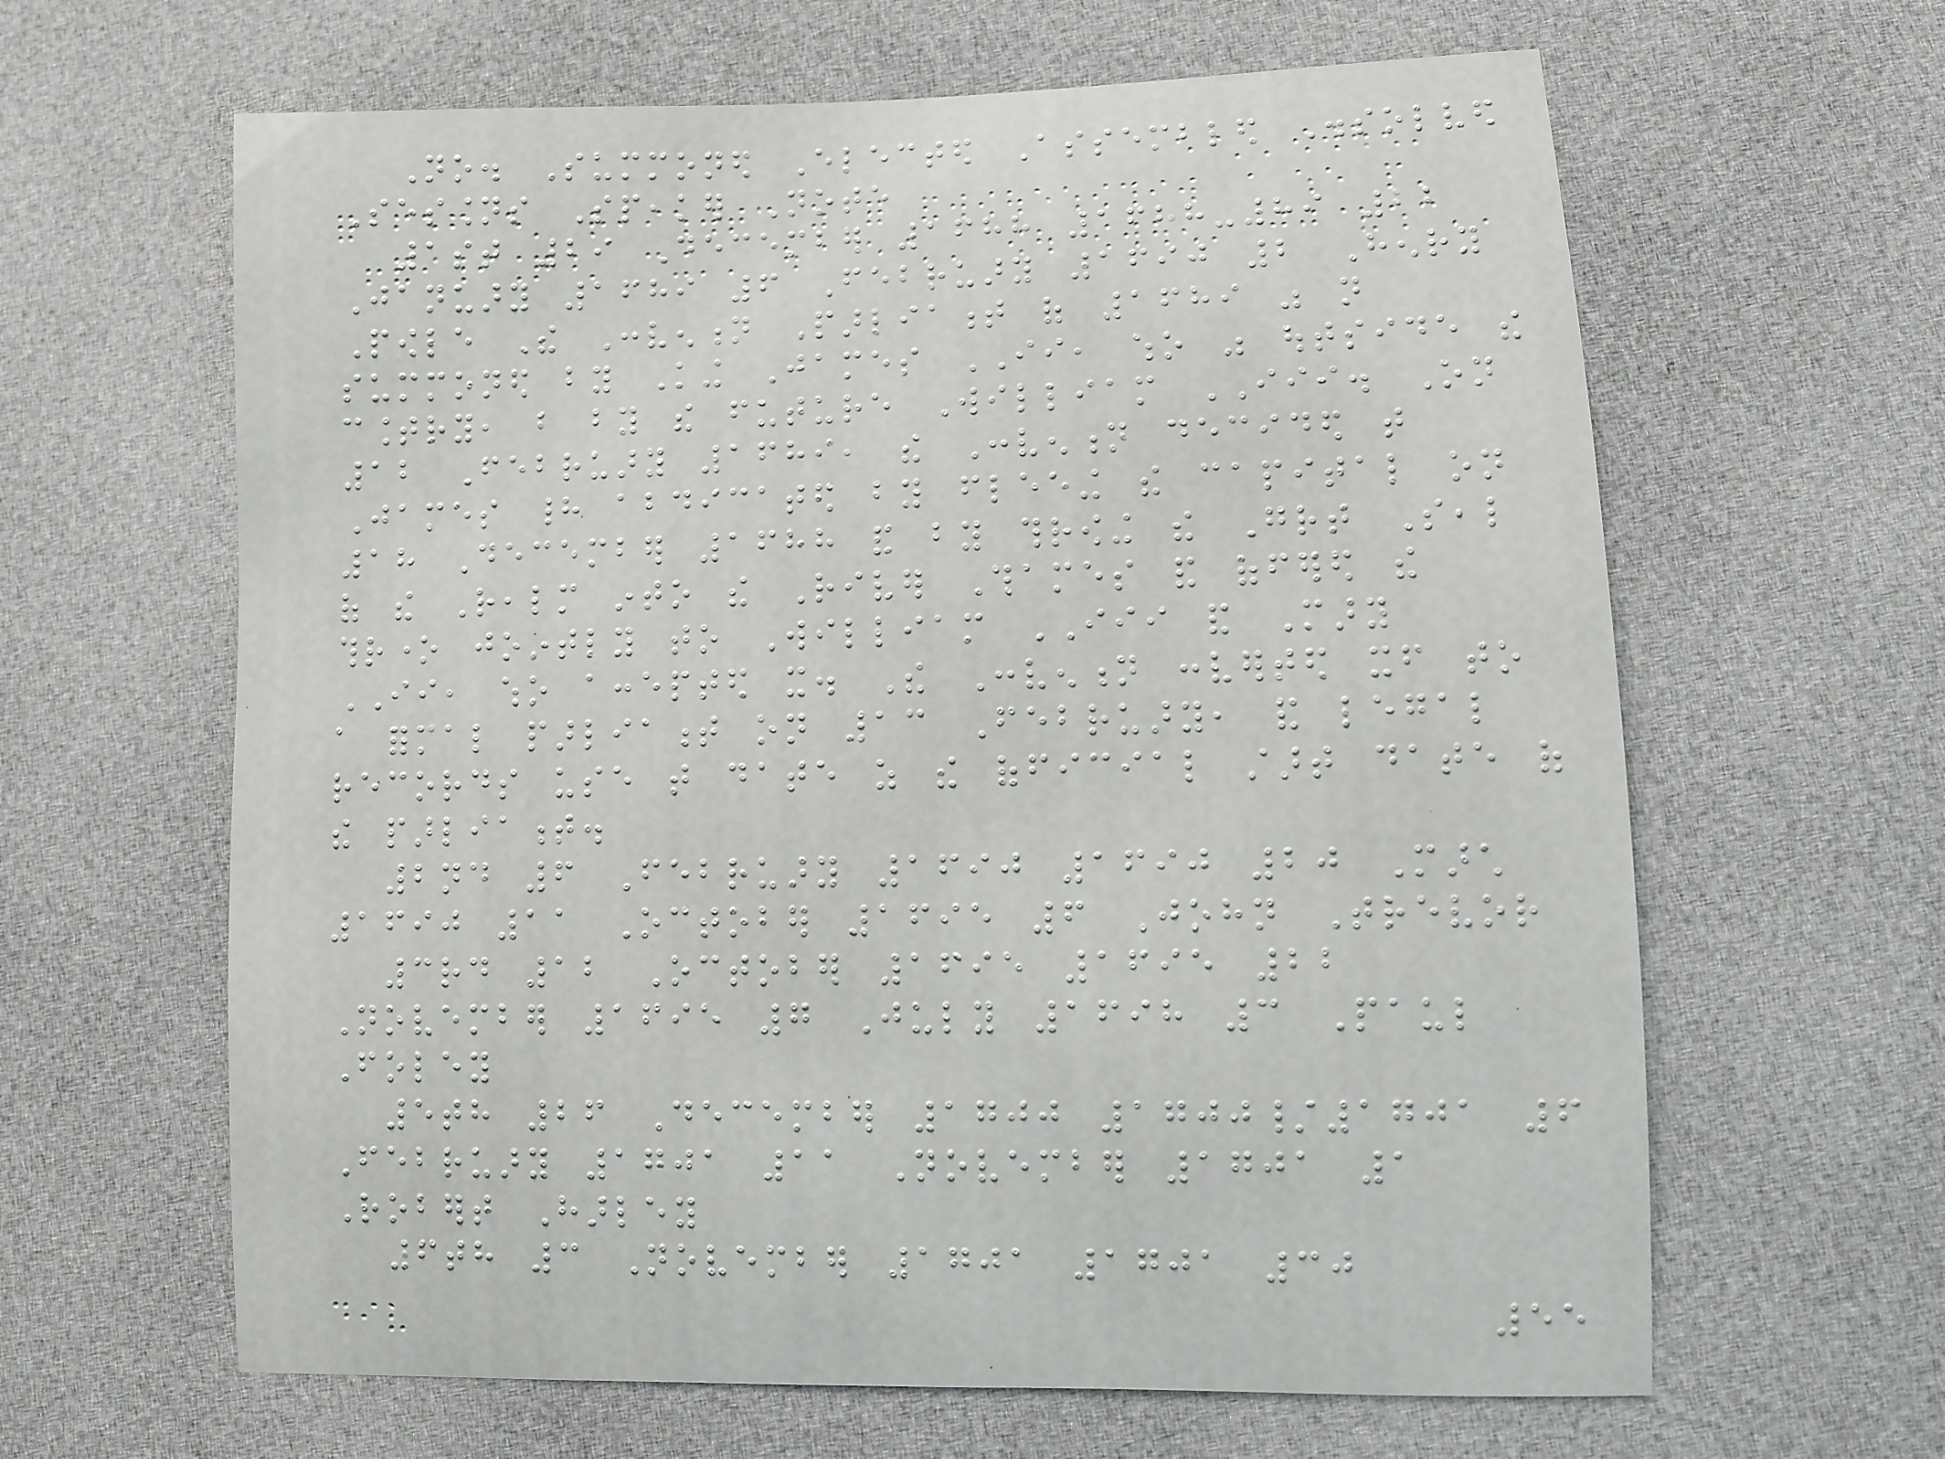No. Summoned Elected Assembled Dissolved
Sessions Speaker Note
1st 29 December 1688 1688-89 22
January 1689 6 February 1690 2 Henry
Powle The Convention Parliament of 1689 was not
summoned by King James II, who was outside the
country, but by the future William III. On
12 February 1689, the Convention decided that
James had abdicated by fleeing the capital on
18 December 1688 and by throwing the Great Seal
of the Realm into the River Thames and offered the
throne jointly to William III and Mary
II, who accepted it. The Convention converted itself to
a formal parliament on 13 February, and legal
records use that date as the official start date of
the parliament.
2nd 6 February 1690 1690 20 March
1690 11 October 1695 6 John Trevor
3rd 12 October 1695 1695 22
November 1695 7 July 1698 3 Paul
Foley
5th 26 December 1700 1700/1701 6
February 1701 11 November 1701 1
Robert Harley
6th 3 November 1701 1701 30
55
